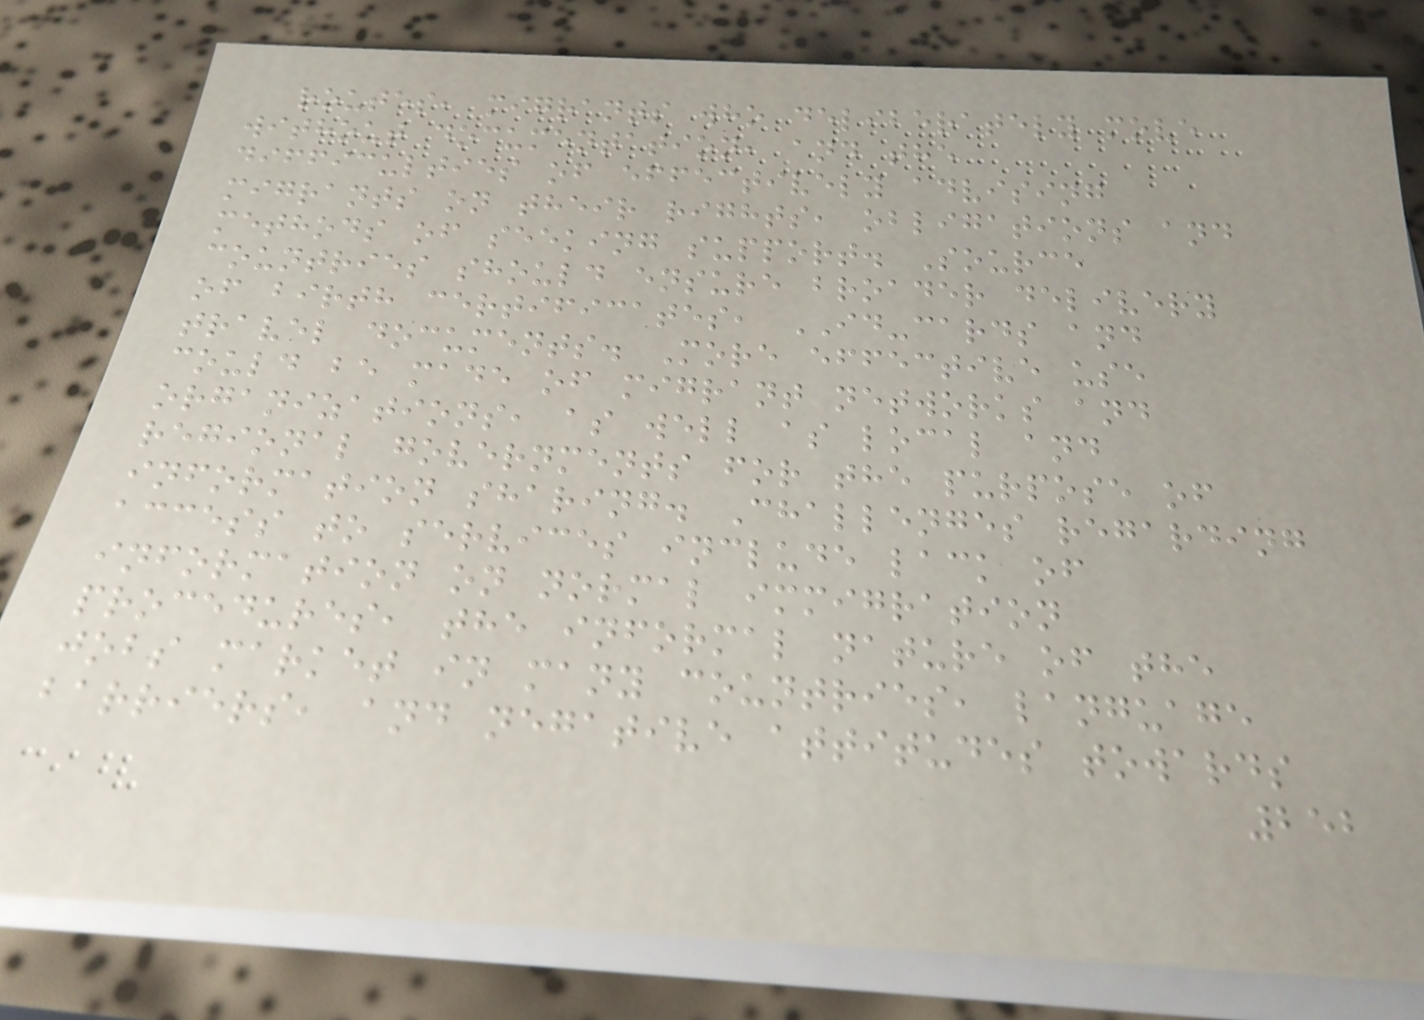routes, migrants who deliberately move
without documentation, and the
difficulties of effectively advising
migrants on their rights, obligations and
methods of seeking support. Source
countries should ensure broader delivery
of birth certificates, ID-cards and
travel documents. More effective use
could be made of migrant networks and
organizations, as well as local and
regional governments for the purpose of
information sharing. Challenges regarding
access to services include lack of
information on normal immigration
procedures, the informal nature of the
jobs market in many countries, language
barriers, and negative attitudes towards
252
